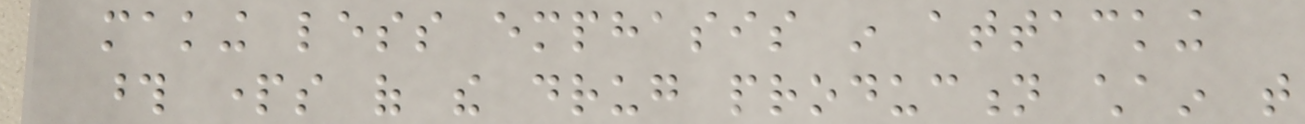making less emphasis in attacking
those parts of the drug production chain that
